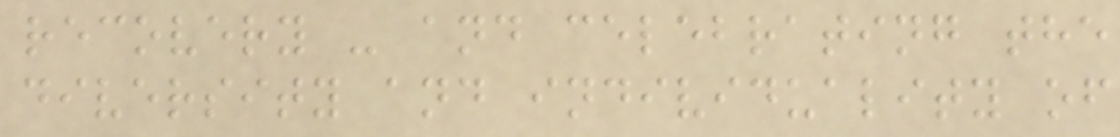recovery - and celebrating the
diversity and individuality of
